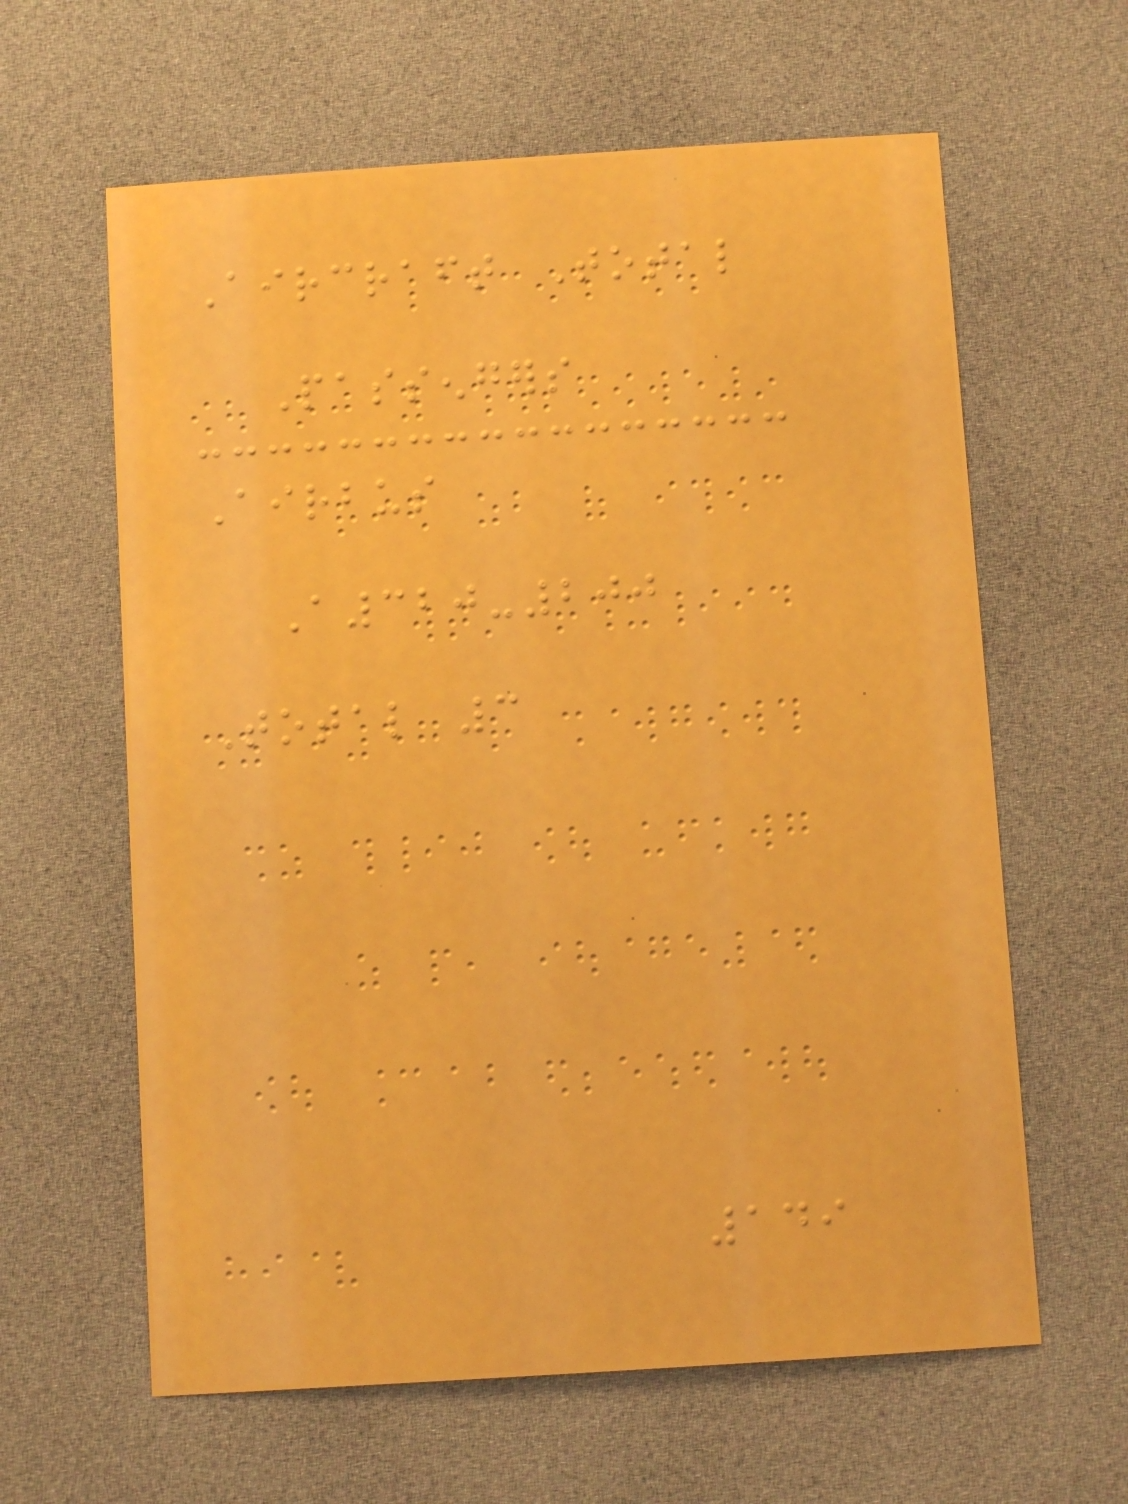Aircraft Total
Passengers
Airbus
A320-200
Total 3
149
